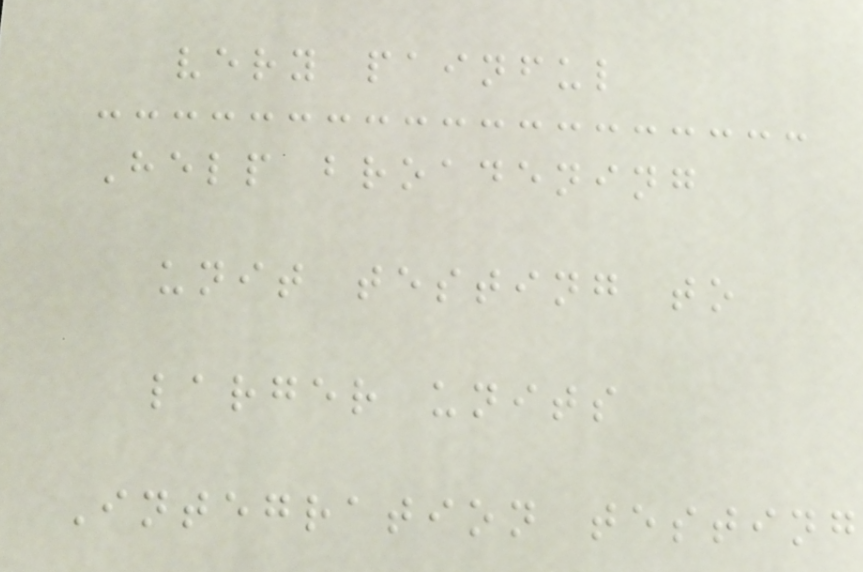very painful
Help broadening
unit testing to
larger units
Integration testing
